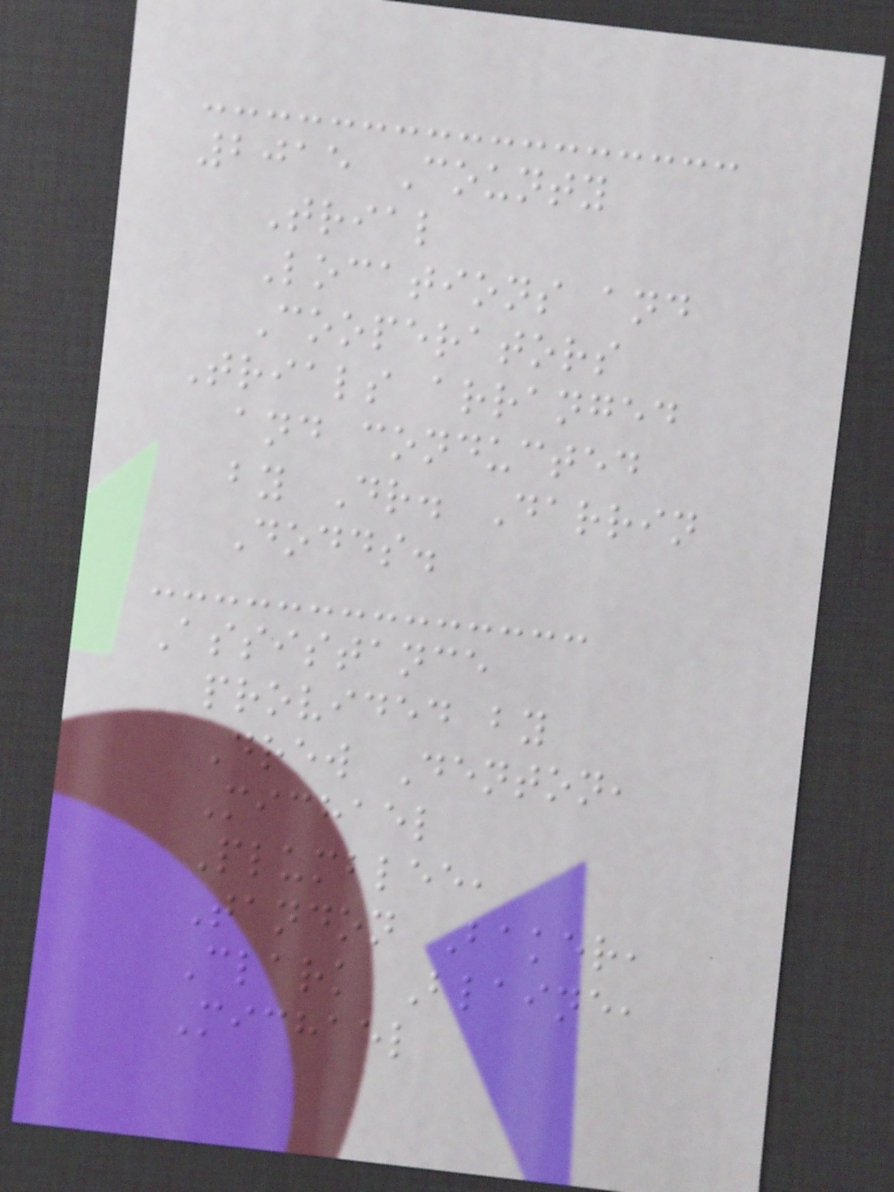2015 County
Trial
Locations and
Cooperators
Trials arranged
and conducted
by Dr. Darrin
Dodds.
Assistance
provided by
Drew Denton,
Michael
Plumblee,
Tandon Baker,
Clark Blaine,
Michael
